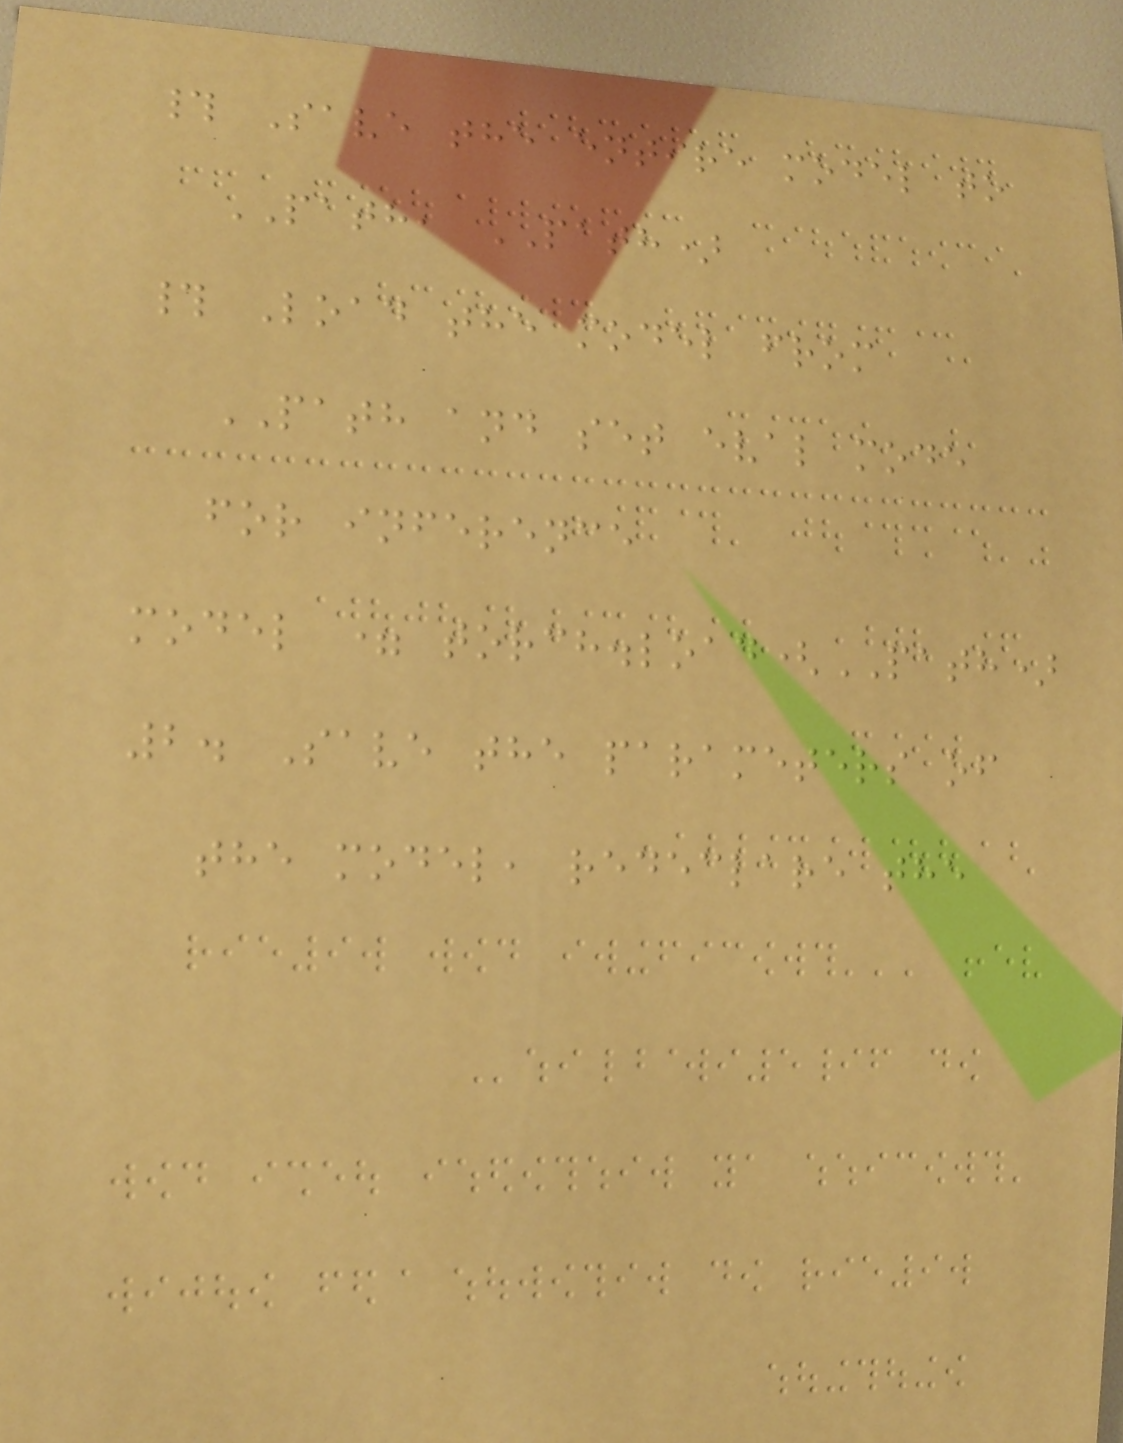# Save the entire model to
PATH, PATH)
# Load the model from
PATH and set eval mode
for inference
model = torch.load(PATH)
2. Save the parameters of
the model, redeclare the
